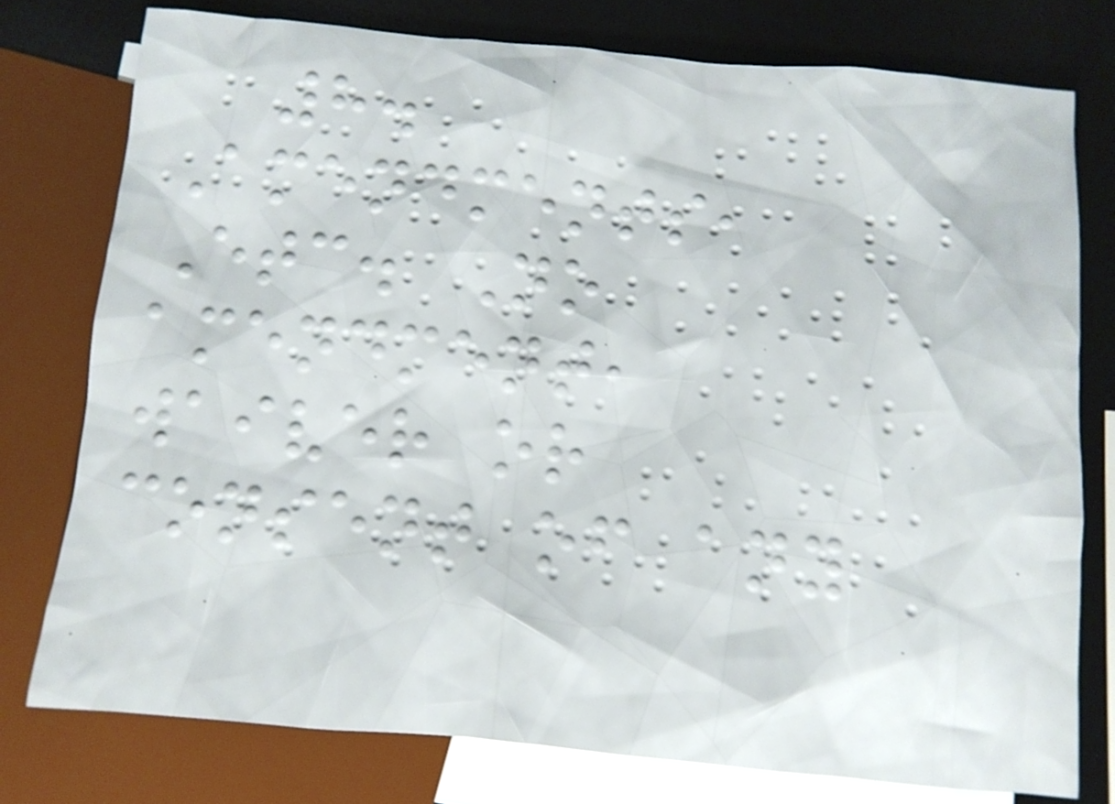8.
Amendments,
Etc. No
amendment,
waiver or
consent of any
